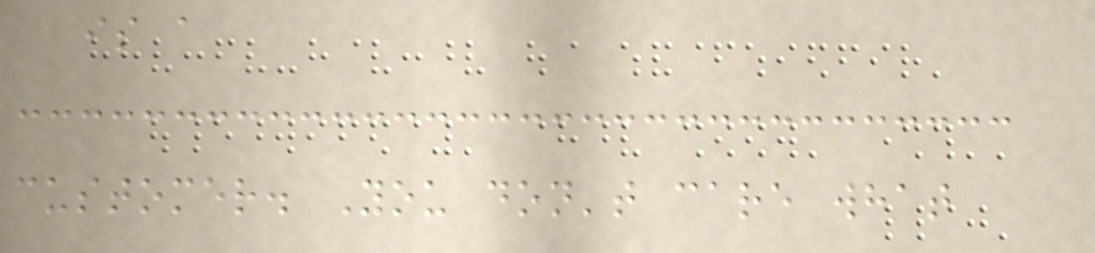is a
customer. You don't care what
